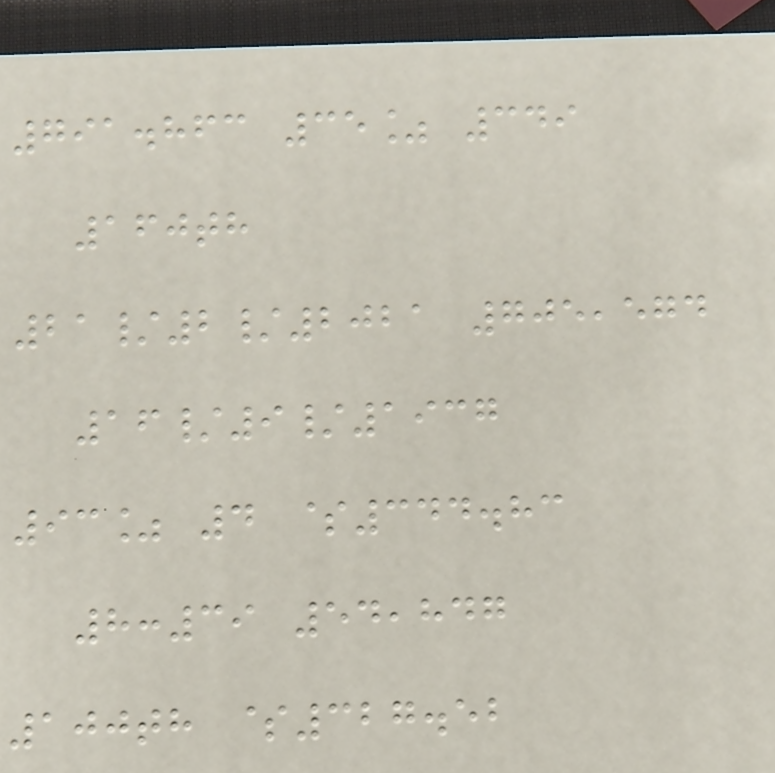791.863 35% 349
160th
21/2/2021 705,574
16/9/1937
93% 4 $344.83
8:39 54,847
100th $327.52
